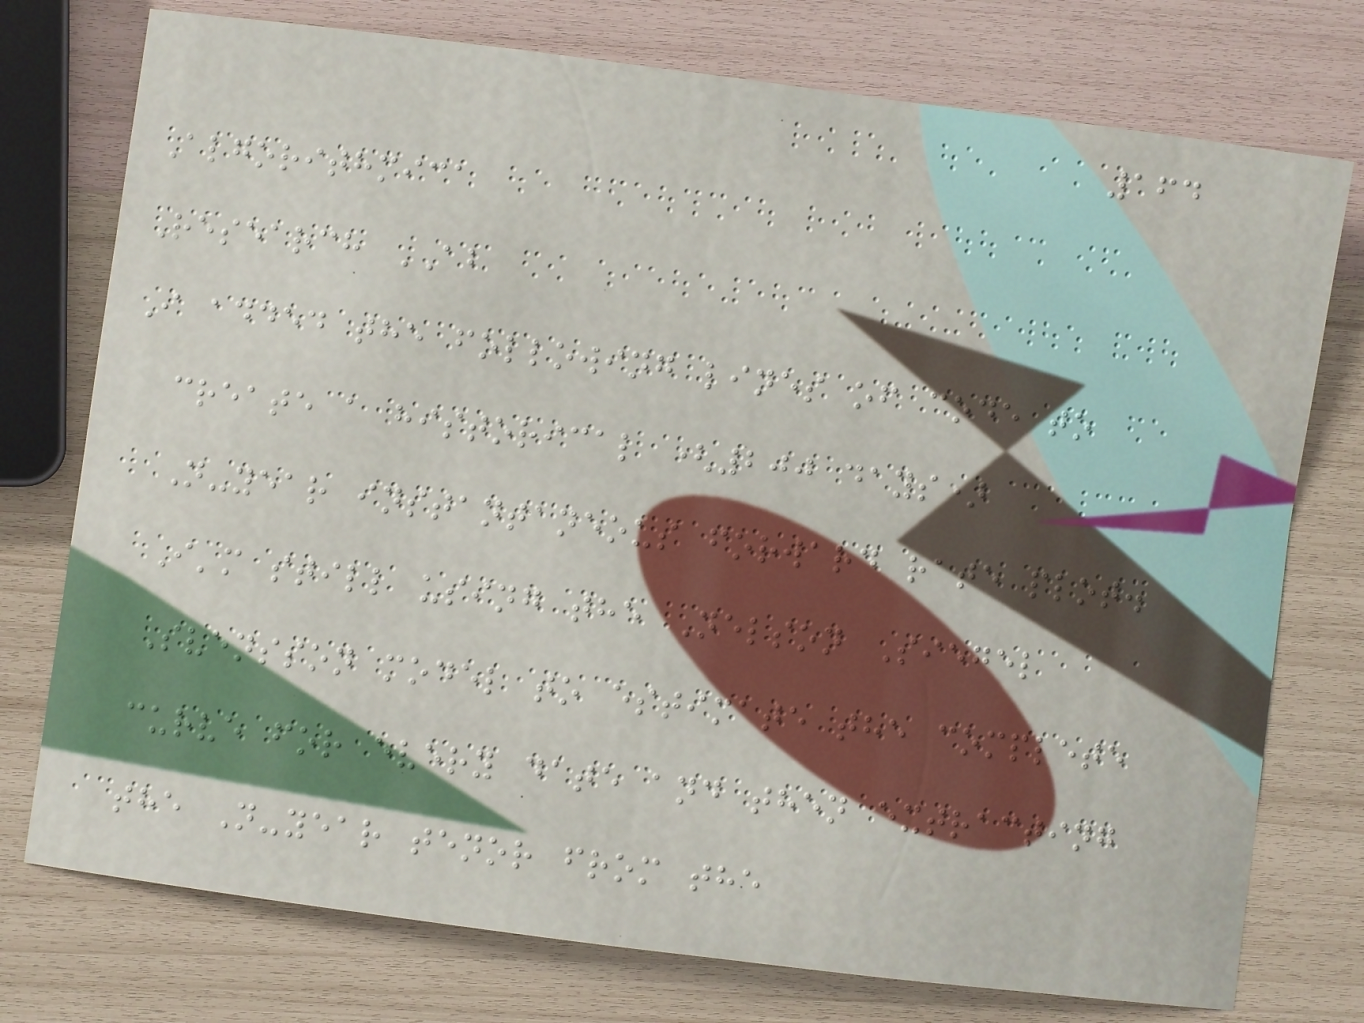164
Algorithmica
Research AB
I added the following lines of code to
create a historical (200 days)
N-year instantaneous forward rate plot.
I'm still using the Nelson Siegel
Svensson model to estimate the complete
curve for every date and then extracting
the N-year tenor from the
